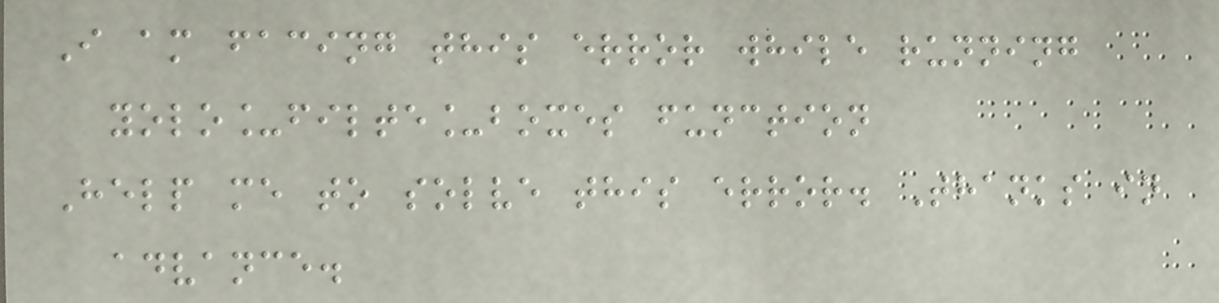I am facing this error while running
yolo_filte_boxes function
Help me to solve this error. Thanks in
advance.
